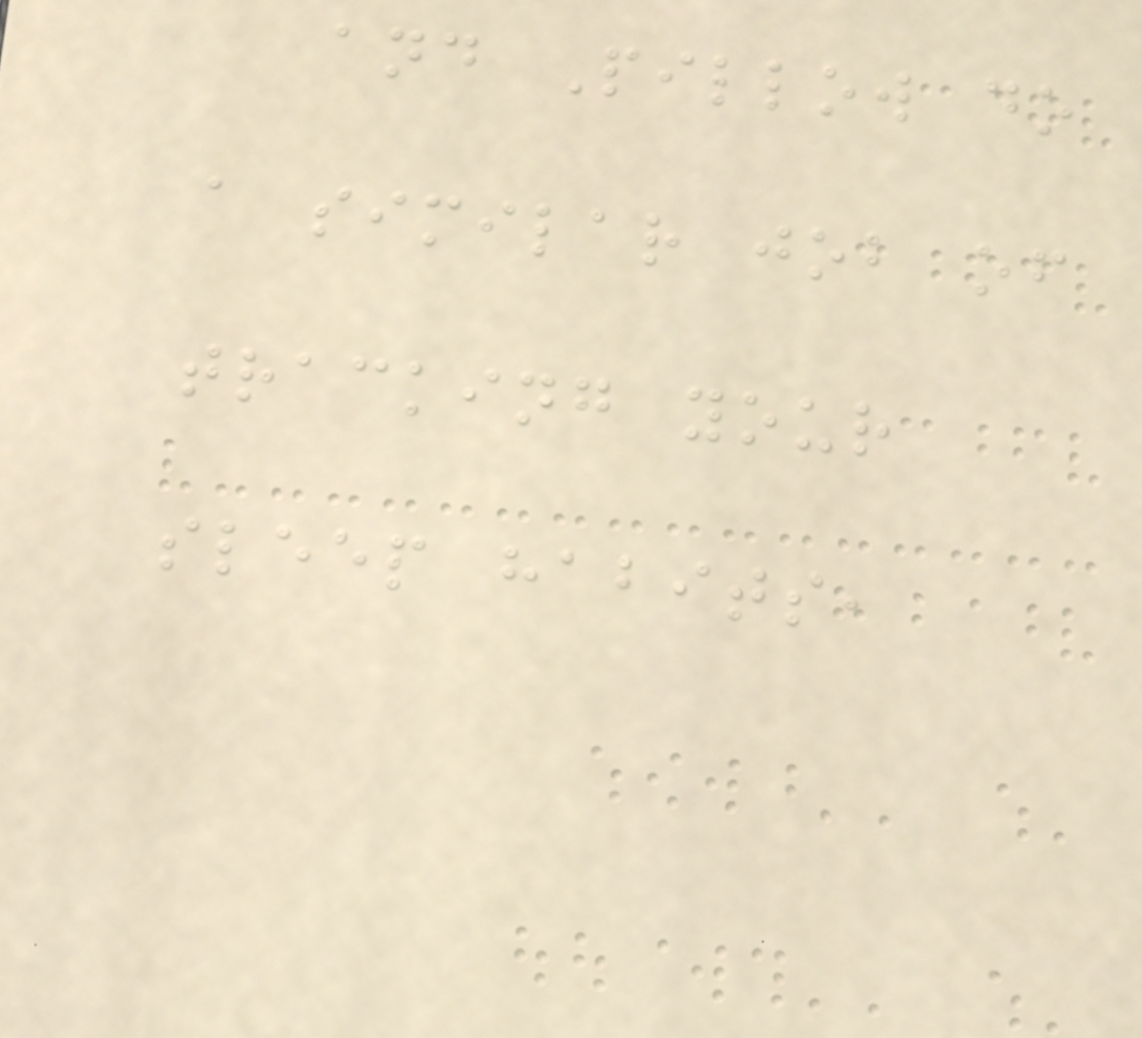and Pillow do
a similar job of
tracking your
sleep habits,
